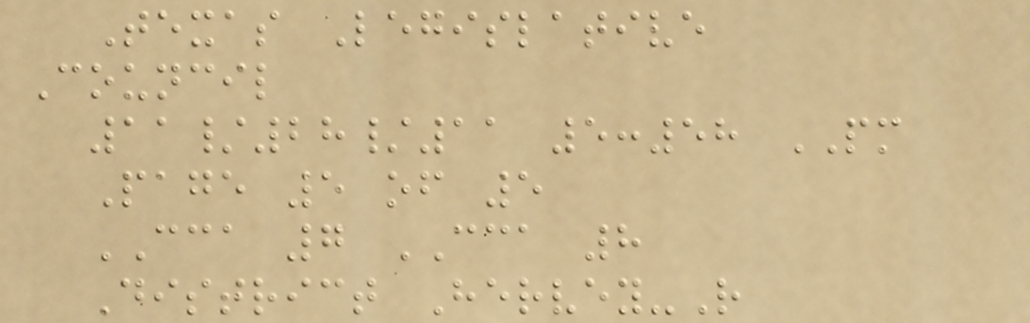Texas Legislative
Council
11/28/11 5:58 PM
Page 5 of 5
CCA 7 CCA 8
District Hervey-R
